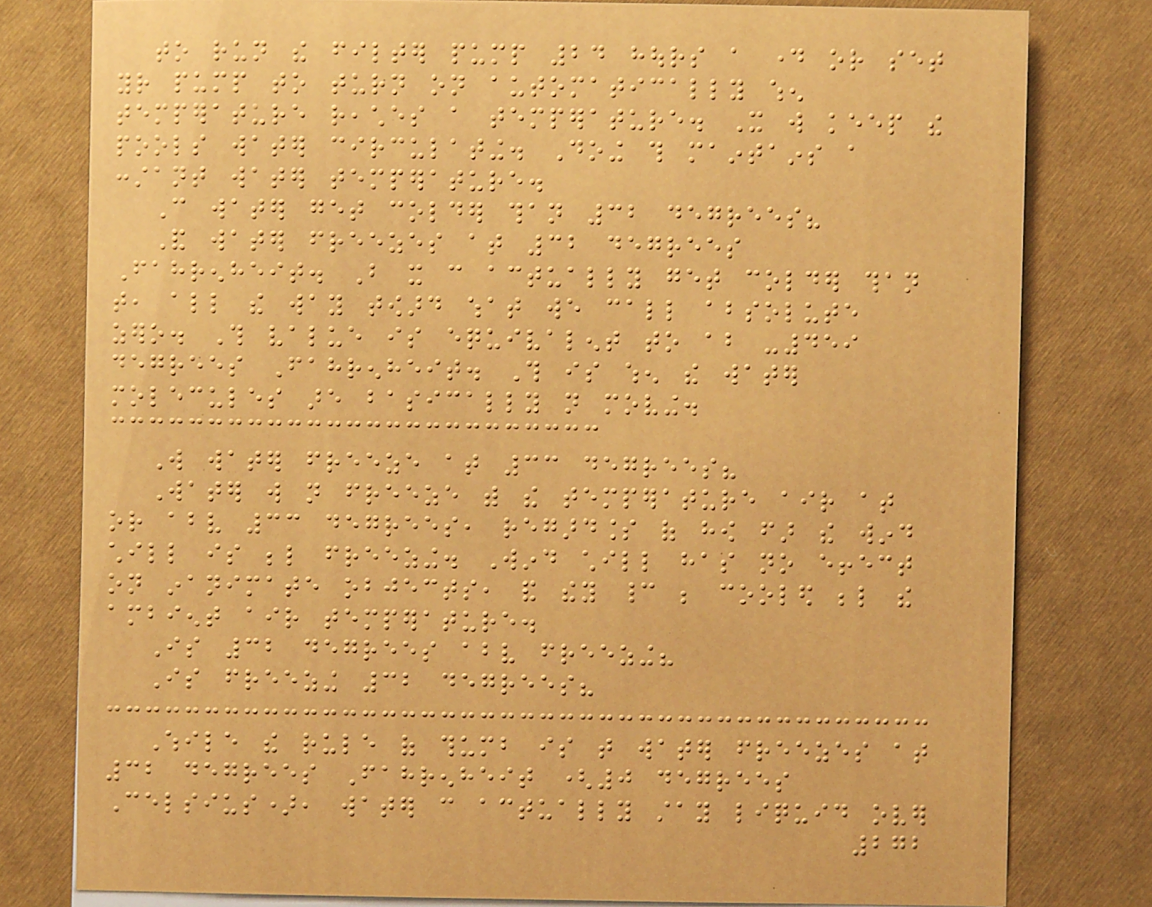to run the filter pump 24 hours a day or set
your pump to turn on automatically when
temperature reaches a temperature. It will keep the
pools water circulating. Doing this maintains a
constant water temperature.
Can water get colder than 32 degrees?
And water freezes at 32 degrees
Fahrenheit. But it can actually get colder than
that, all the way toward what we call absolute
zero. This value is equivalent to about -459
degrees Fahrenheit. This is when the water
molecules are basically not moving.
Will water freeze at 33 degrees?
Water will not freeze with the temperature air at
or above 33 degrees, regardless of how far the wind
chill is below freezing. Wind chill has no effect
on inanimate objects, and they cannot be cooled below the
ambient air temperature.
Is 32 degrees above freezing?
Is freezing 32 degrees?
While the rule of thumb is that water freezes at
32 degrees Fahrenheit (0 degrees
Celsius), water can actually stay liquid over
272
